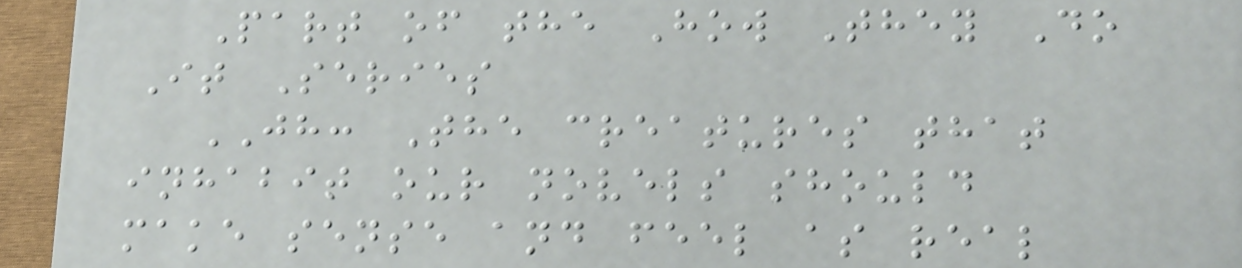Part of the How They Do
It Series
JH: The creatures that
inhabit our novels should
make sense and feel as real
